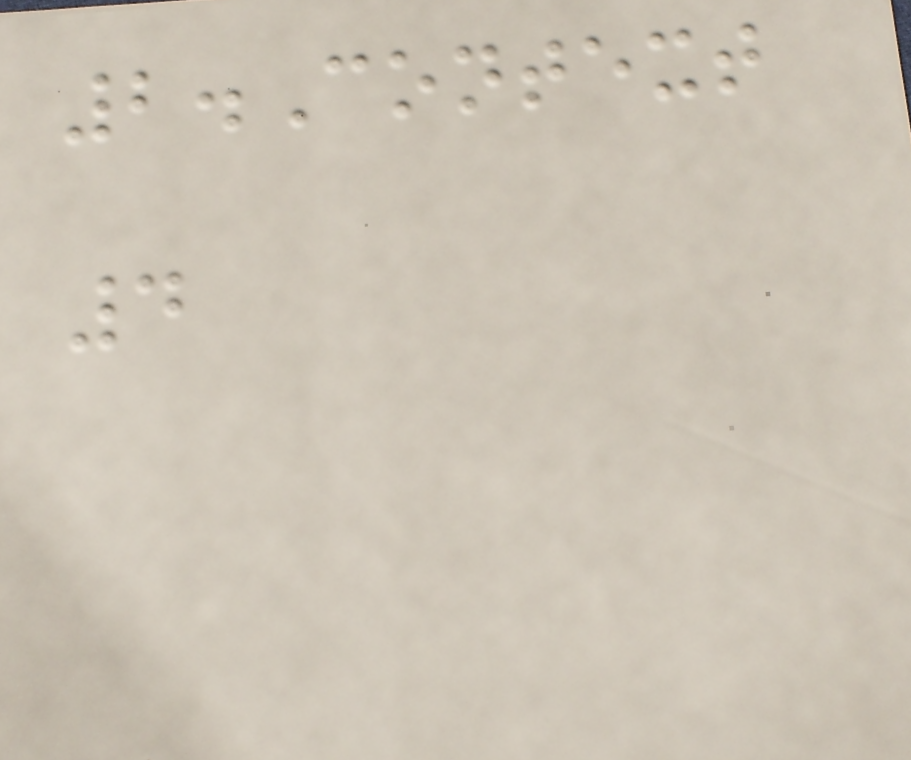2.Context
4
